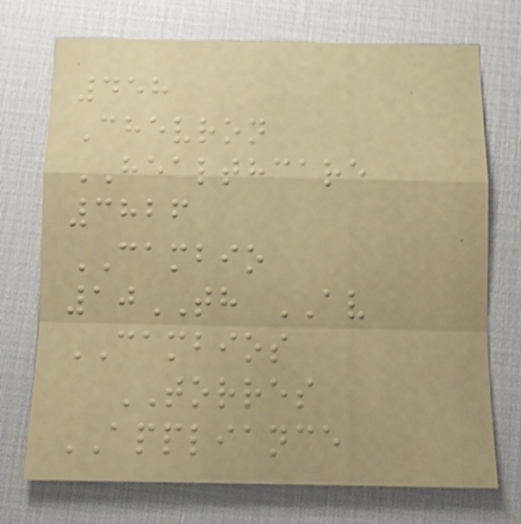458
Chevron
HEALTHCARE
3826
CAMBIO
10TH AV
CAMBIOS
TORRES
APPLIANCE
